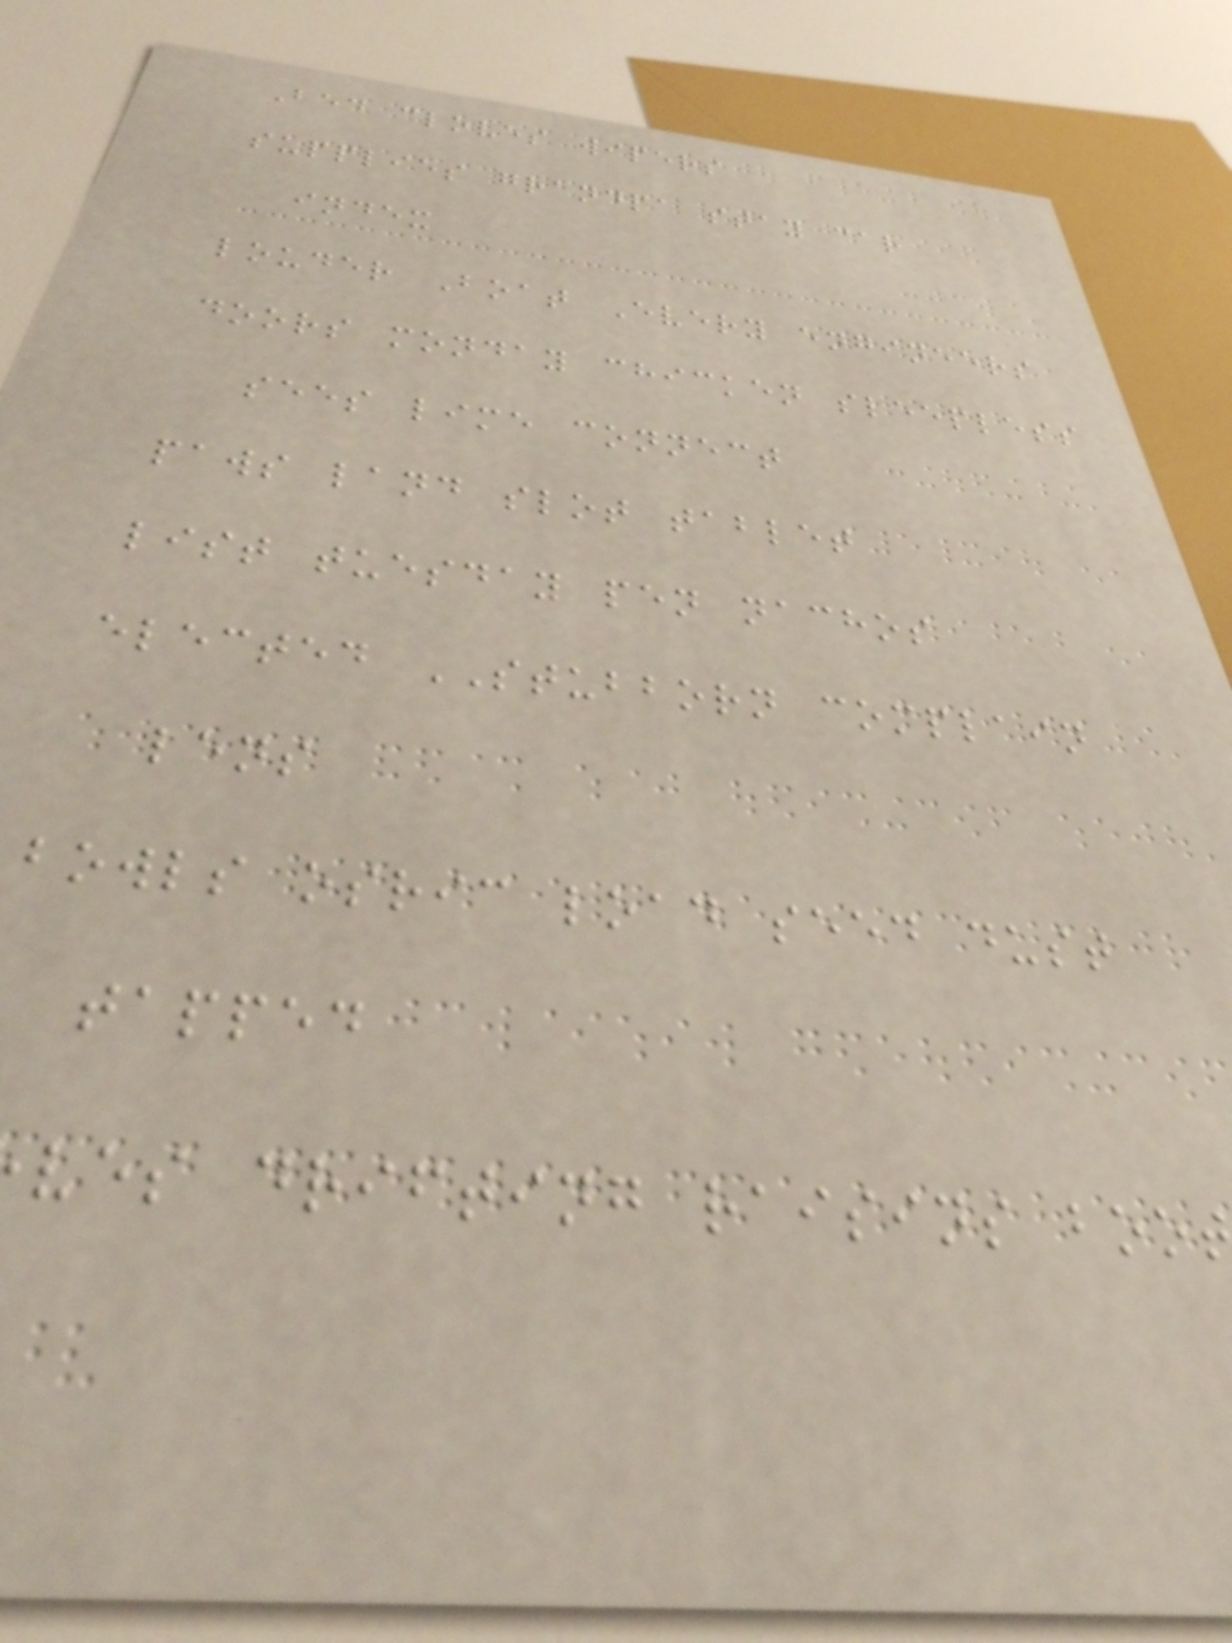Bed cloves wipers
supplies grandpa stay car
index
louder Boat Every engineers
doors monday chicken sleepless
sees lime connect
paws land slot tablet
list tuesday pen nachos
elected STUBBORN complain
lens
bowls osric load seed dust
tapped
ves drifting raisins boo
